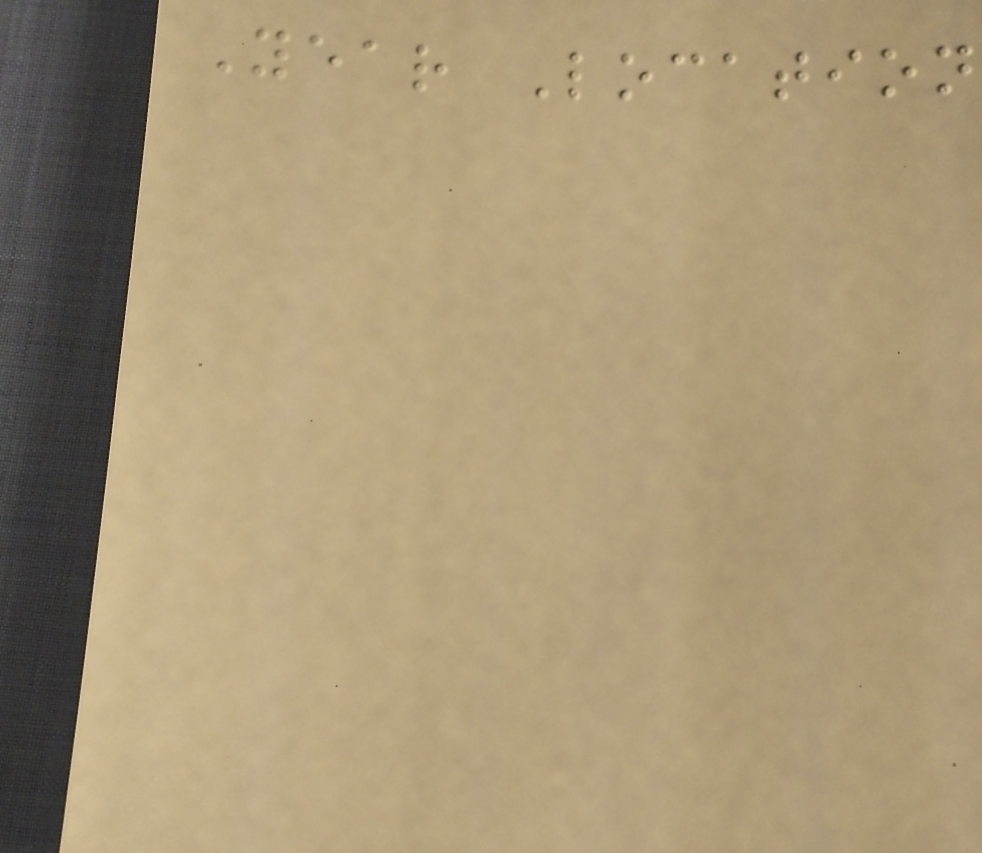Year Location
